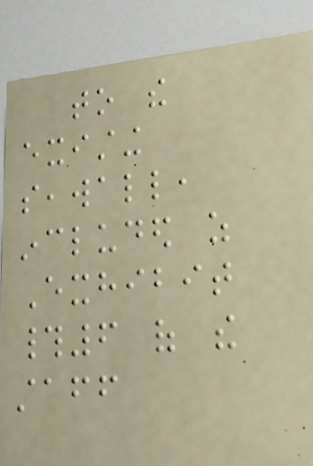to the
existing
seawall,
included as
Exhibit
#6 of the
staff
